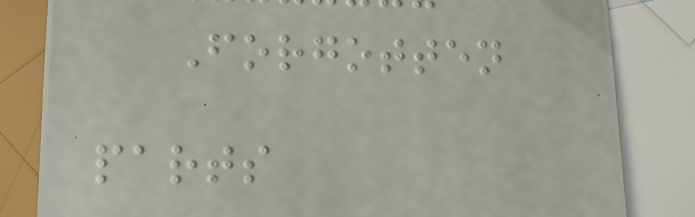Forgotten
parts
